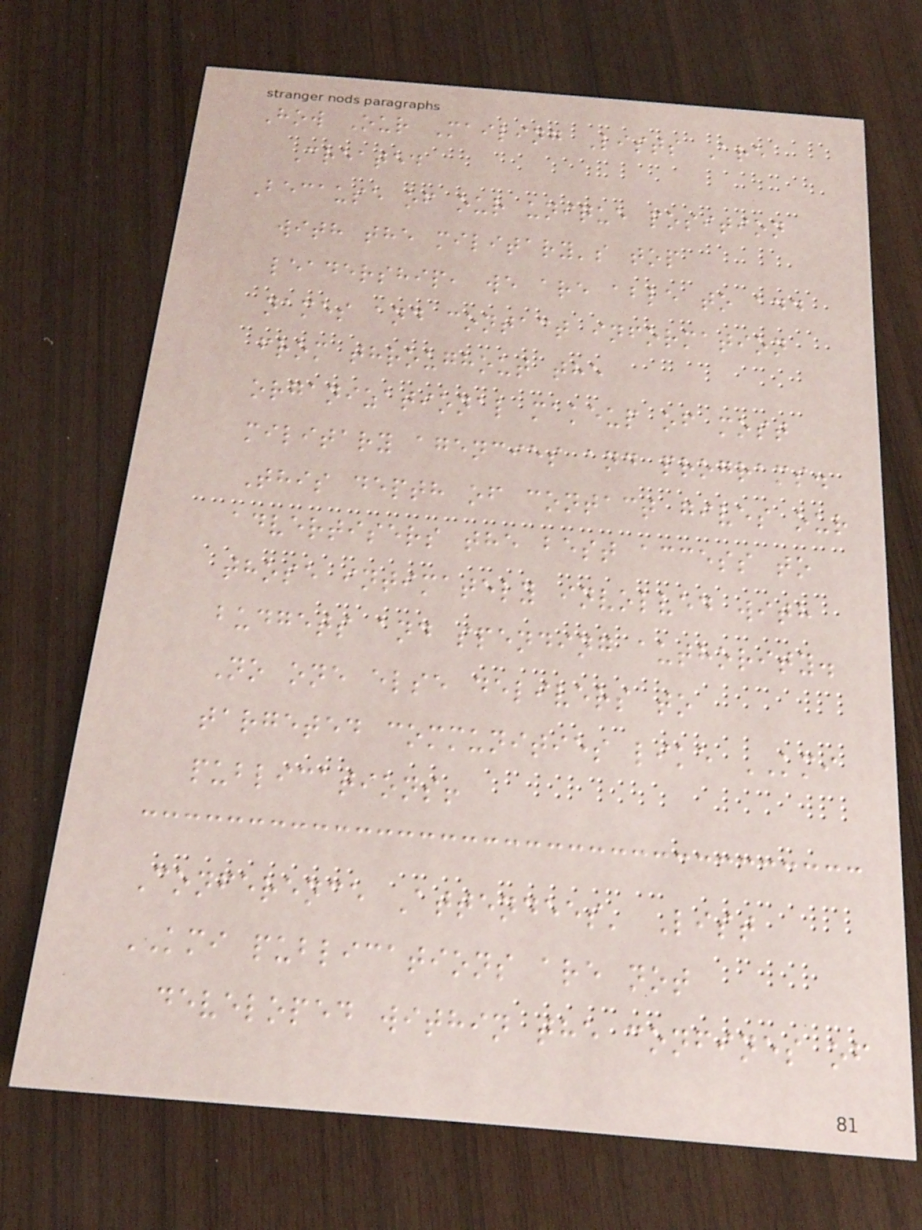How Our Mailing Lists Are
Created
Because of our unique position
with the military's top
leadership, we are able to add
names and contact information
from throughout the
organizational makeup of most
military agencies and programs.
This depth of contact gives our
advertisers the best access to
those intimately involved with
budgets and spending authority.
No one else delivers to
targeted communities like KMI
publications!
Conference Attendees' List
KMI publications are not
developed within the confines of
